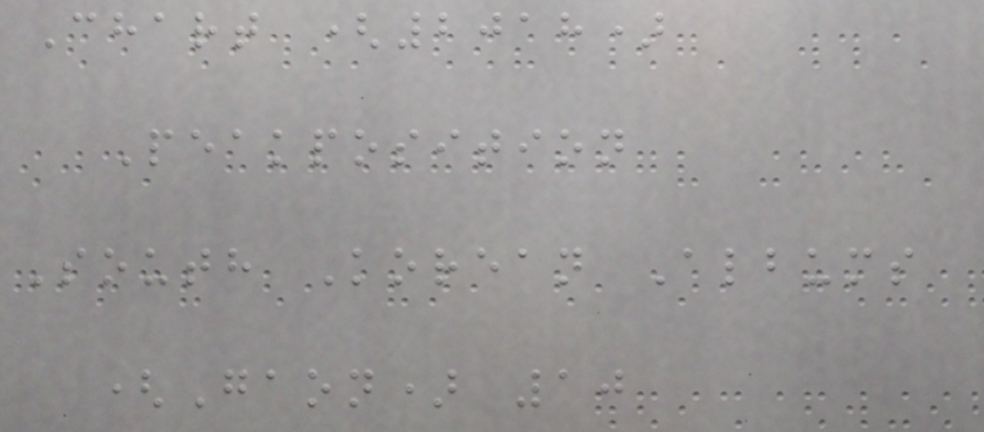Chart (2018)
Peakposition
South Korean Albums
(Gaon) 10
